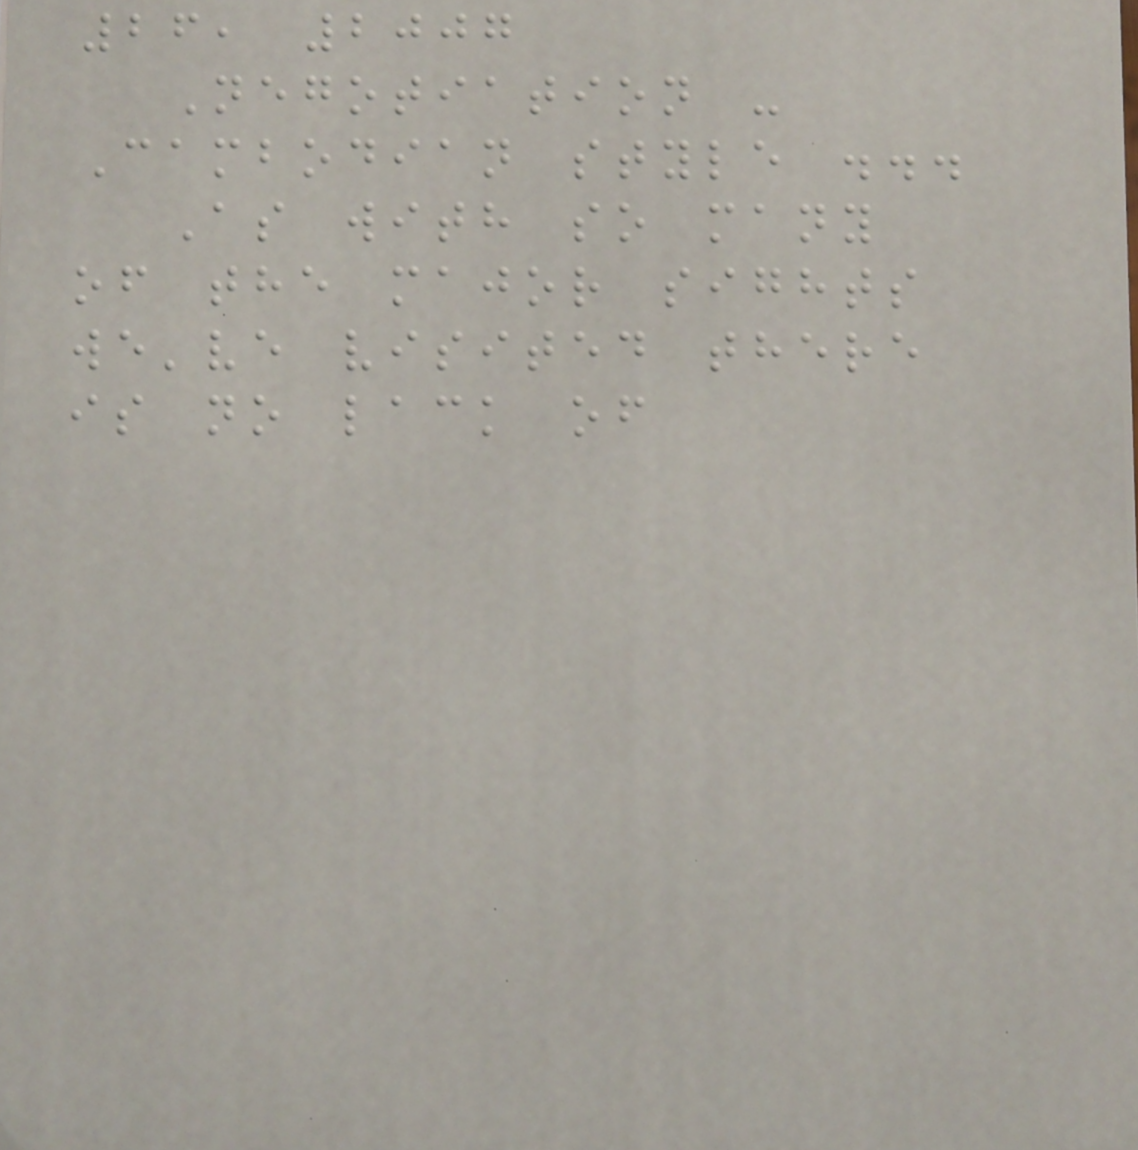26, 2007
Negotiation -
Cambodian style ...
As with so many
of the major sights
we've visited there
is no lack of
